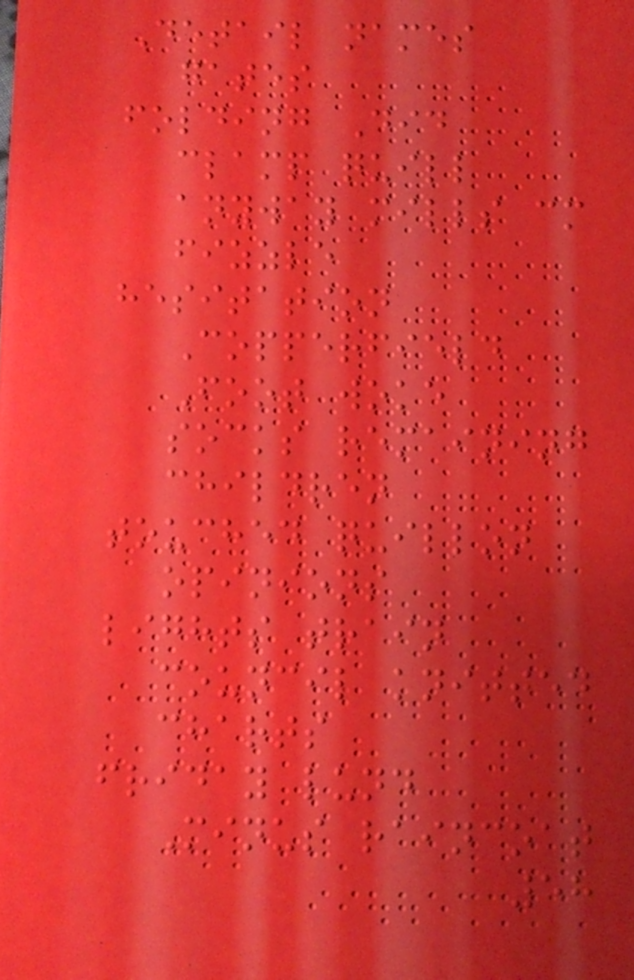Detail names
gates
folding Did
clamp quill
anyway mills cm
fizzle
hesitation
Copperfield
Foot woke
socks remaining
children
touched quillon
opinions
lights train
council knitted
charts
friday lund
Minus raincoat
58
